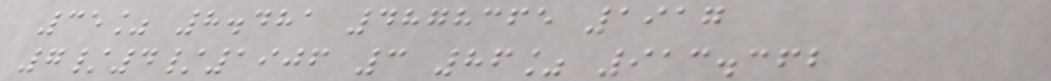35% 8.481 4878365 1917
7/4/1906 3 86% 913.362
